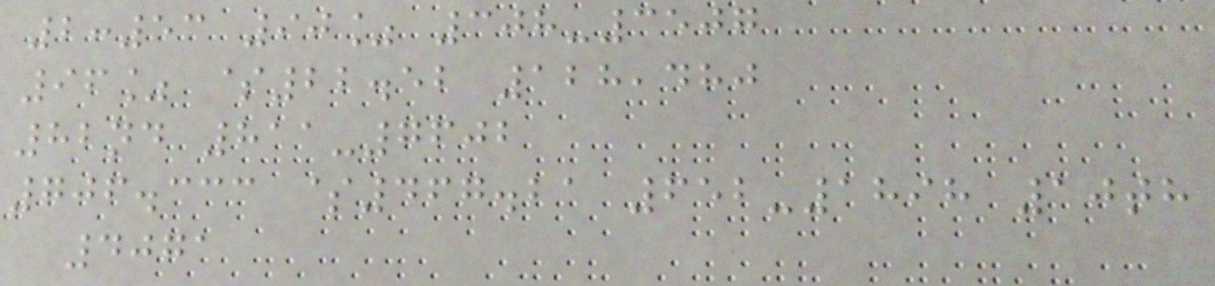2:53 90% 308-3507
96% $22.52 128,480
82nd 811-7602
706.333 $467.21 652-1898 10th
4071
